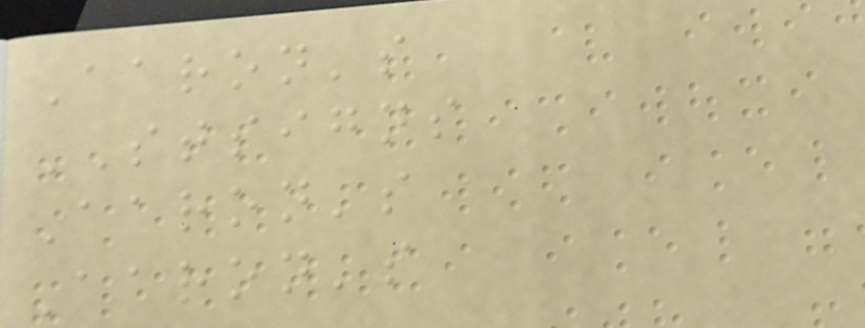Aaron's
STSIGNS
Aaron's
Aaron's
